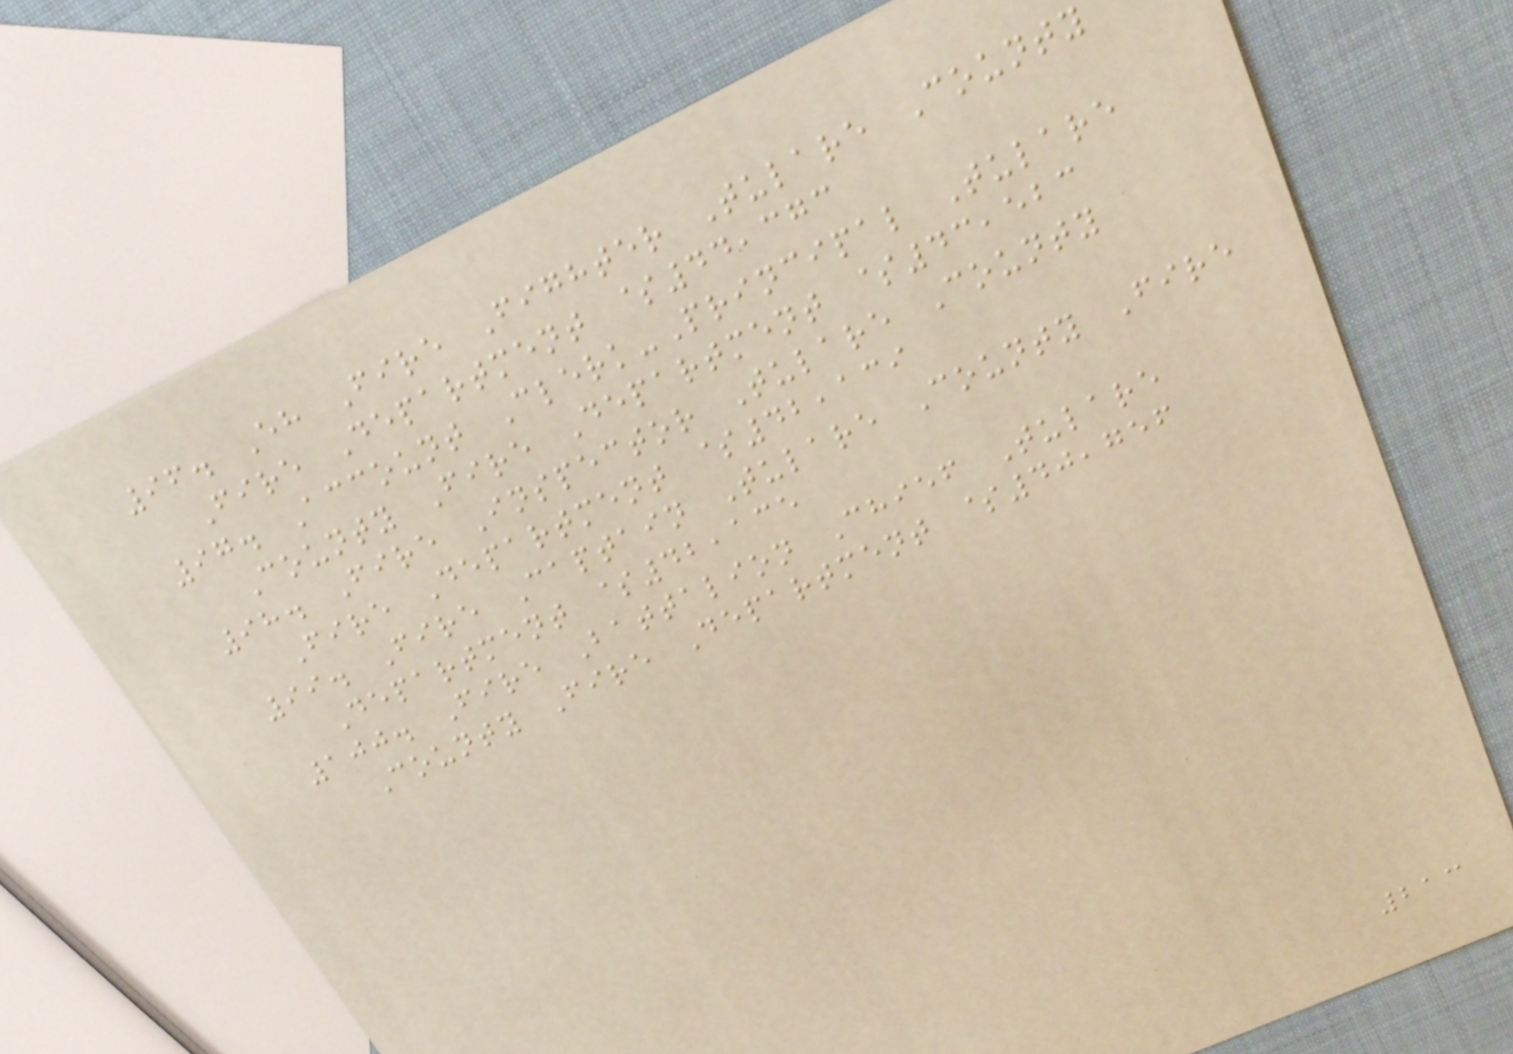96. Eh Fire Fighter Tulare County
Fire Department $44,373
97. Account Clerk-Principal Tulare
County Fire Department $43,523
98. Fire Inspector Tulare County
Fire Department $42,139
99. Fire Captain Tulare County Fire
Department $42,135
100. Fire Battalion Chief Tulare
County Fire Department $40,756
213
